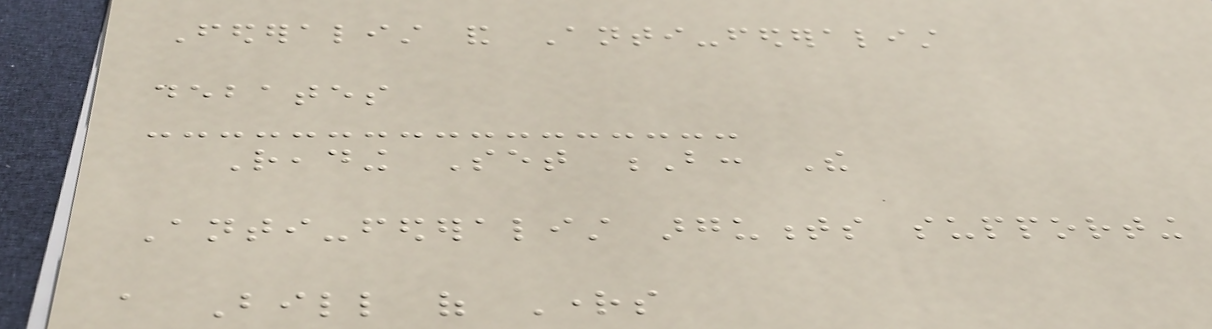Federalist and Anti-federalist
debates
Reading Set B: The
Anti-federalist arguments supporting
a Bill of Rights
